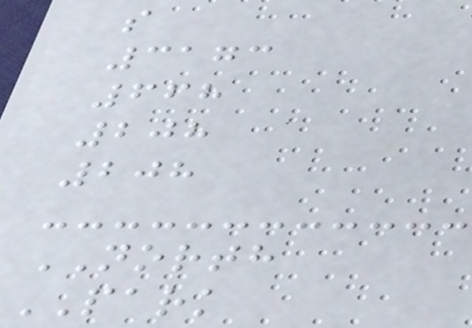s
3173
668
208
208
NORTH
PARK
